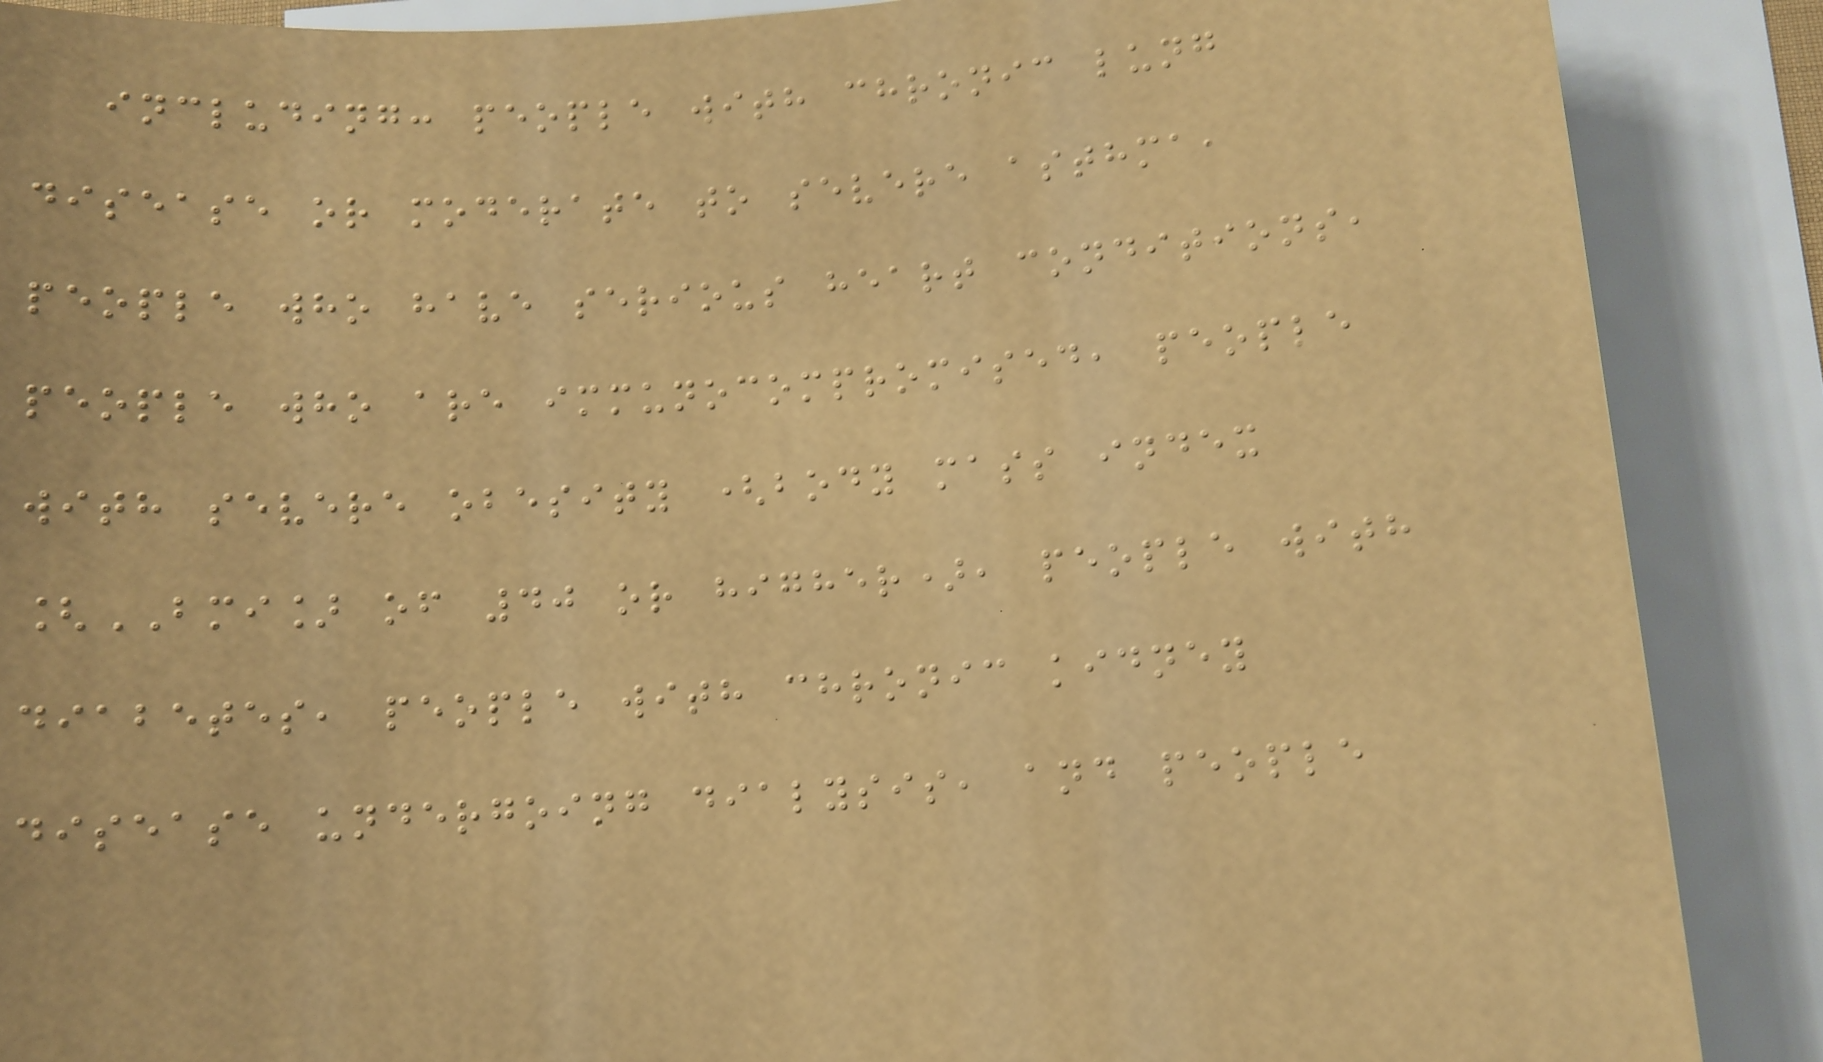including: people with chronic lung
disease or moderate to severe asthma,
people who have serious heart conditions,
people who are immunocompromised, people
with severe obesity (body mass index
[BMI] of 40 or higher), people with
diabetes, people with chronic kidney
disease undergoing dialysis, and people
